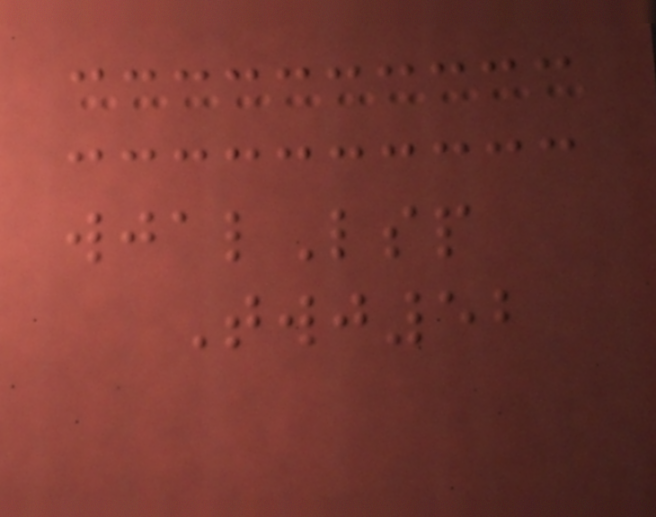wjalLsp
Twj52
